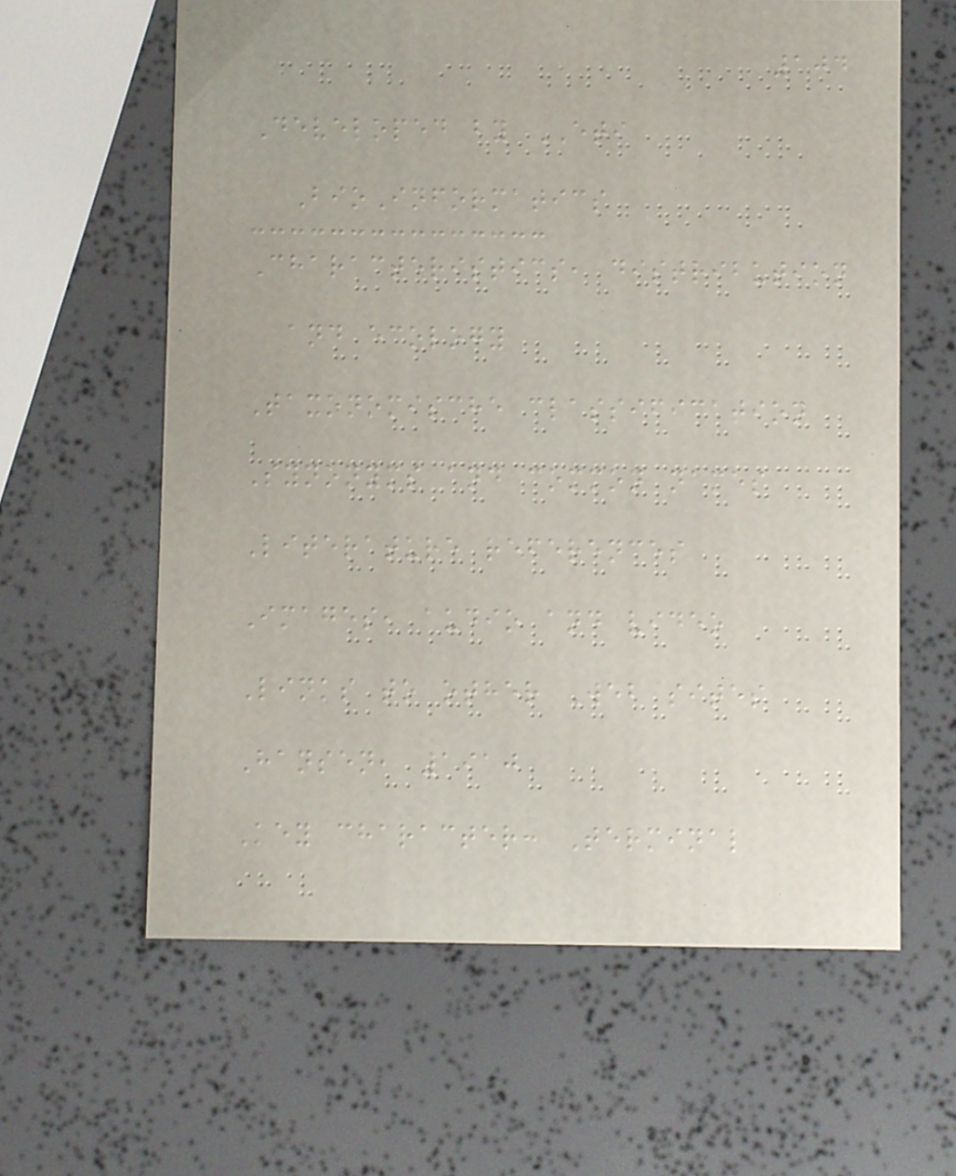104
Developed by ETI
BioInformatics
Characteristics, distribution
and ecology
Taxonomische classification
Synonyms and common names
Literature references
Images, audio and video
Links to other Web sites
Hansen, 1910
Key character: Terminal
